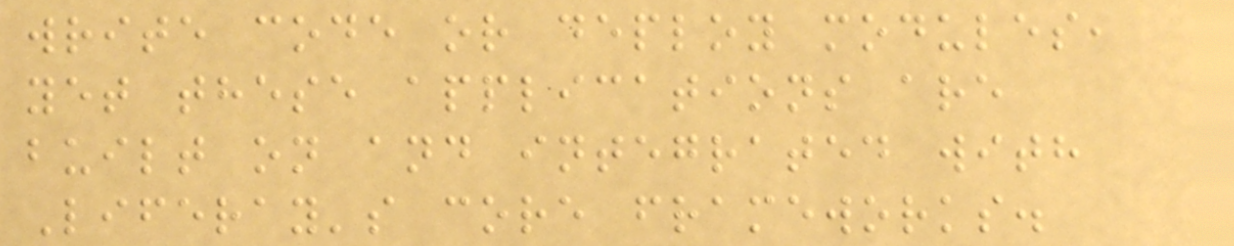write code or deploy modules,
yet these applications are
built on and integrated with
Liferay's core frameworks.
